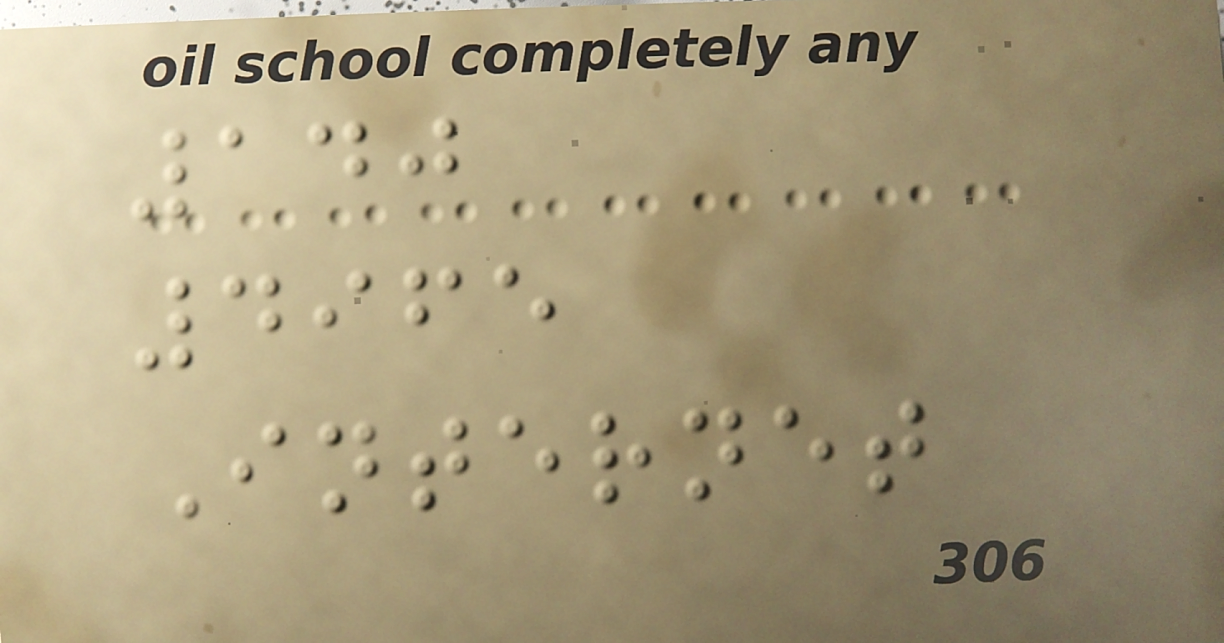140
4965
Internet
